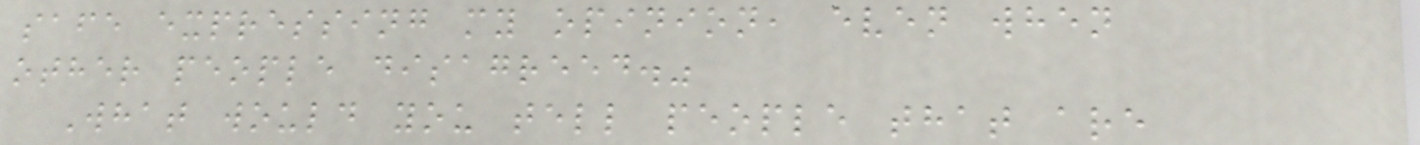safe expressing my opinion, even when
other people disagreed."
What would you tell people that are
